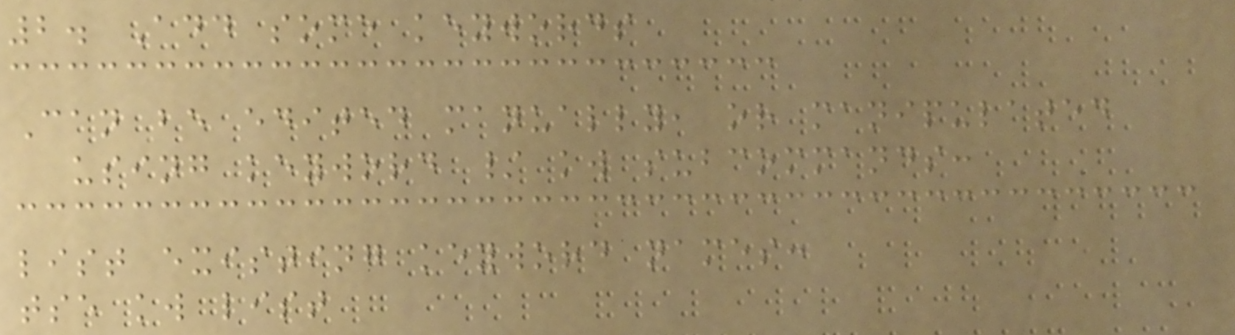2. Add some keywords
Can be edited manually, or manipulated
using keyword / kw subcommands:
list existing keyword names:
tse kw list
